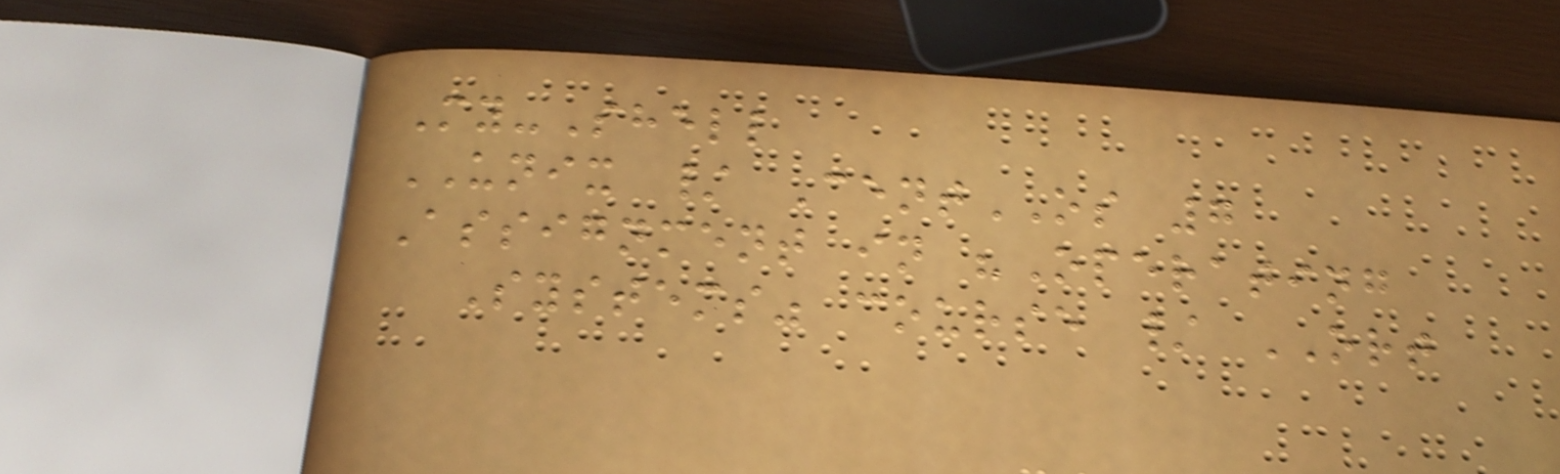My-Shell
UNIX / CentOS 7
Assignment in "Operating
Systems" course / ORT
